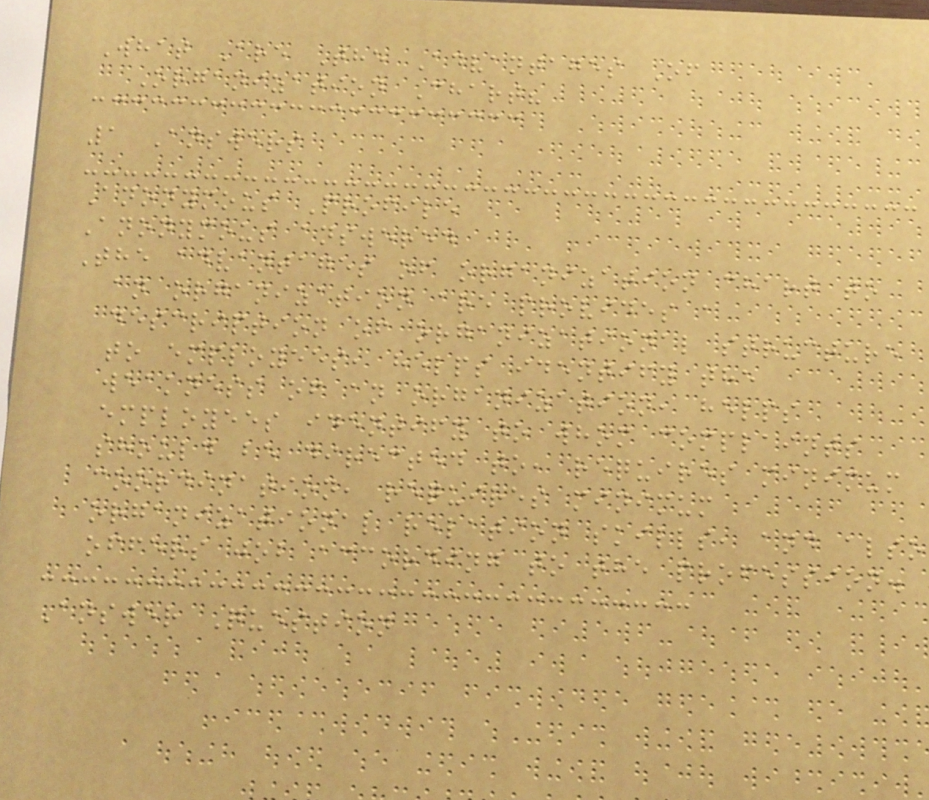What Are The Advantages Of
Organization Chart?
1 Answers
Anonymous Profile
Anonymous answered
The advantages of organization chart to
an organization are provides a
description of organizational structure
to employees, helps identify the
weakness of an organization, helps
employees identify to whom complaints
should be directed to, requires minimum
coordination, requires minimum
organizational relation skills, and also
offers job according to the profession.
Answer Question
